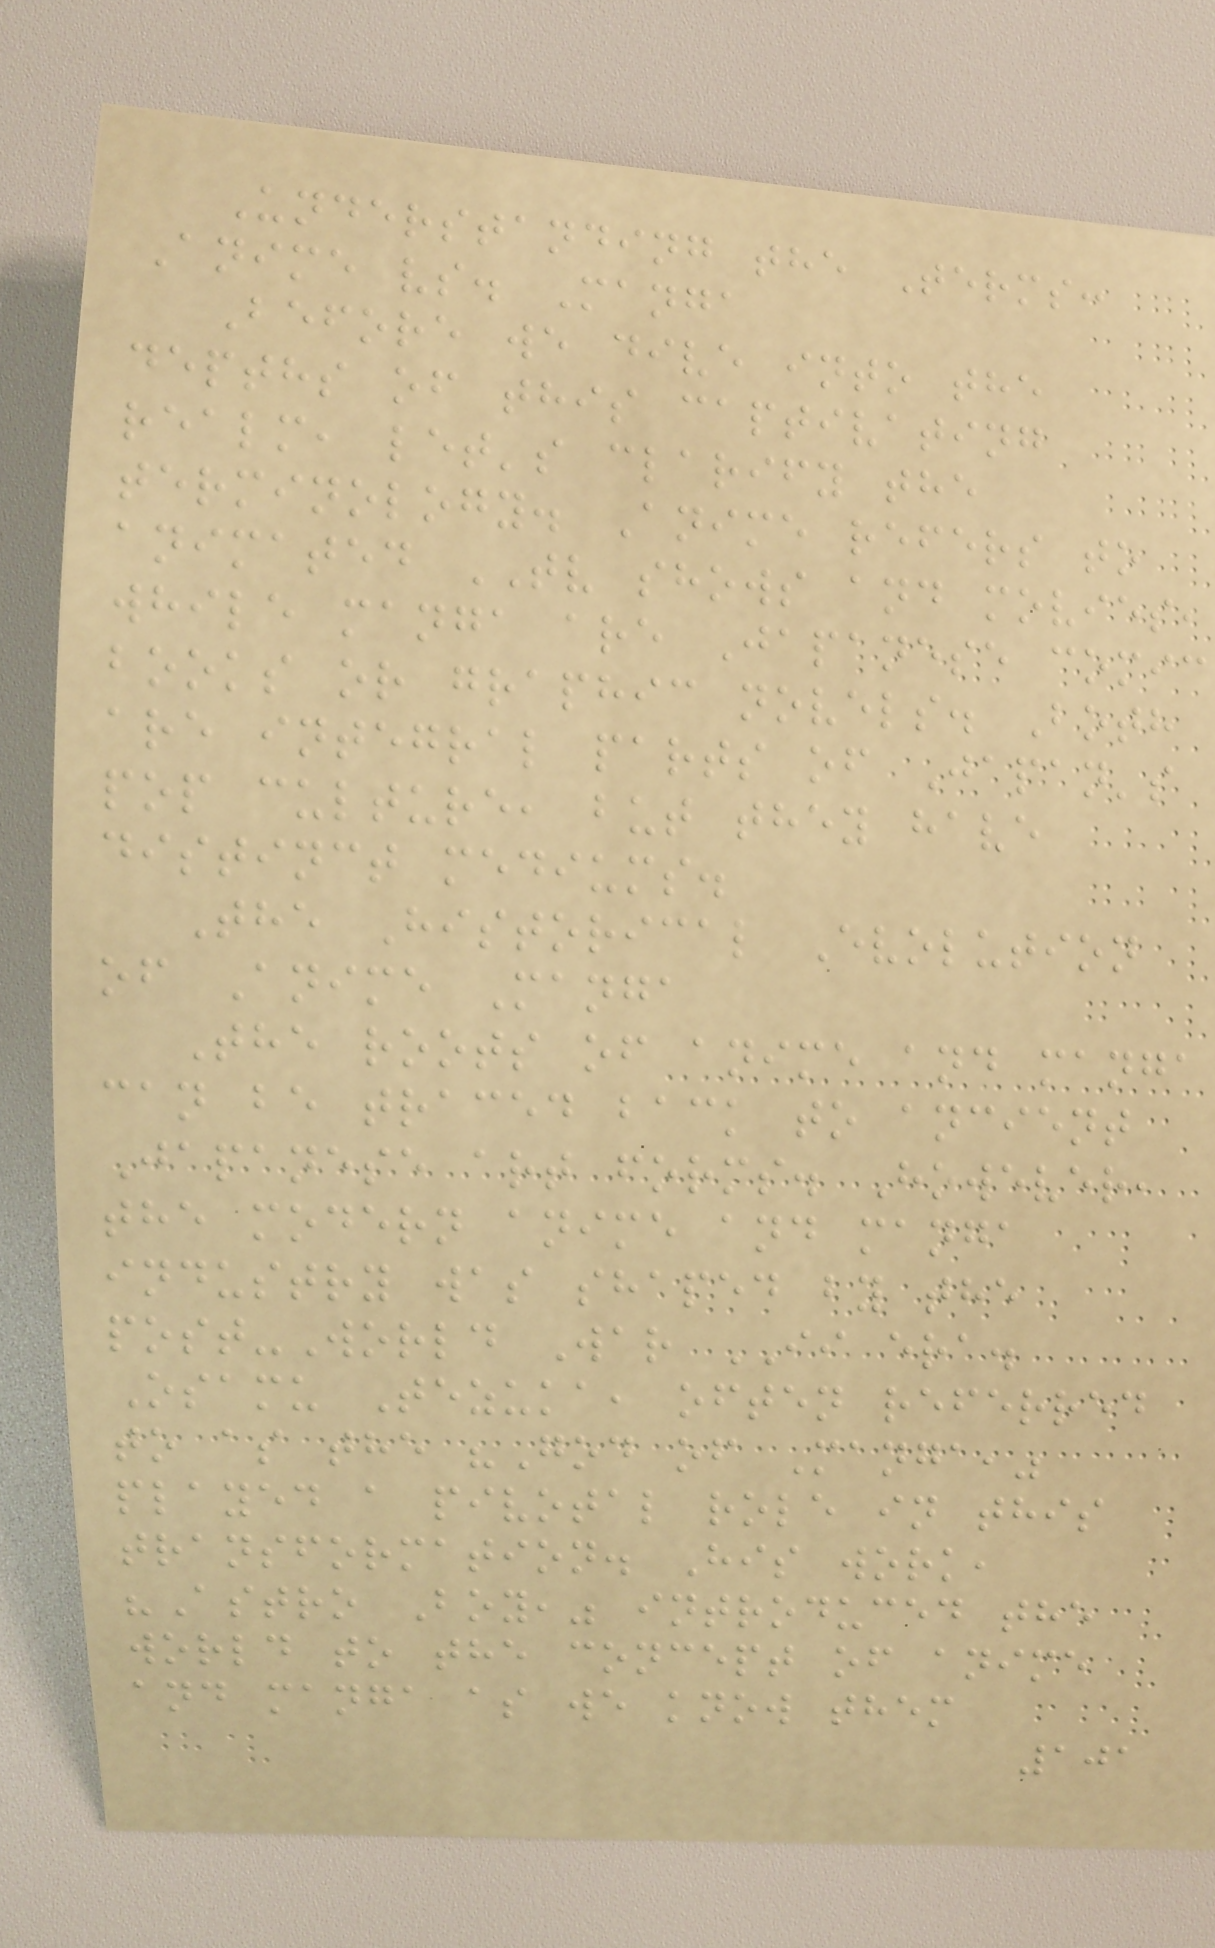Understanding the Terms:
Anime vs. Manga
Before we dive into the
depths of this captivating
realm, let's clarify the
terminology. Anime refers to
animated TV shows and movies,
while manga are Japanese comic
books or graphic novels. Both
are integral parts of Japan's
pop culture, but they have
distinct mediums.
The Historical Evolution
of Anime Manga
The roots of anime and manga
can be traced back to ancient
Japanese art forms. However,
the modern anime and manga
industry was shaped by the
post-World War II era.
Osamu Tezuka, often referred
to as the "God of Manga,"
played a pivotal role in this
transformation. His work,
"Astro Boy," introduced the
world to the concept of anime
and manga as we know them
101
